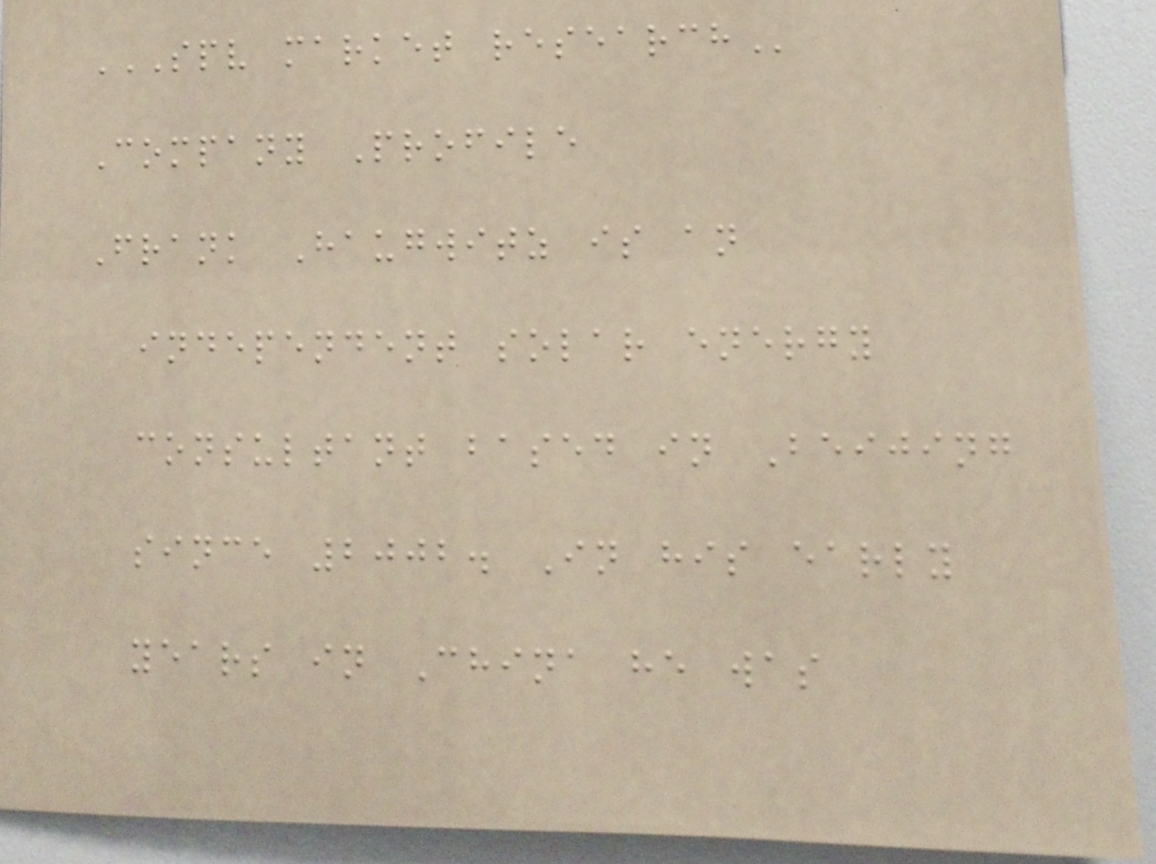SPV MARKET RESEARCH
Company Profile
Frank Haugwitz is an
independent solar energy
consultant based in Beijing
since 2002. In his early
years in China he was
